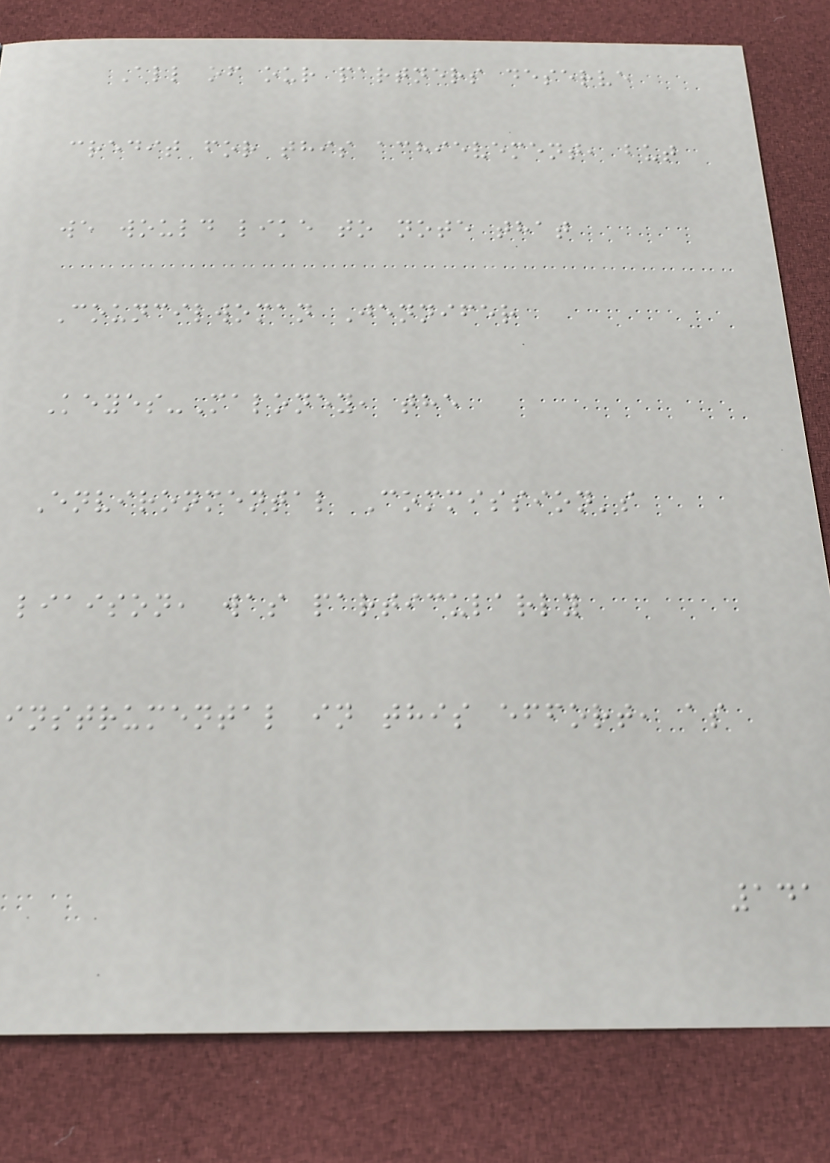All of our partners deserve
credit for this achievement, but
we would like to note that
Councilwoman Jennifer
Keyes-Maloney, the
Environmental Commission's
liaison, was particularly
instrumental in this effort, as
141
